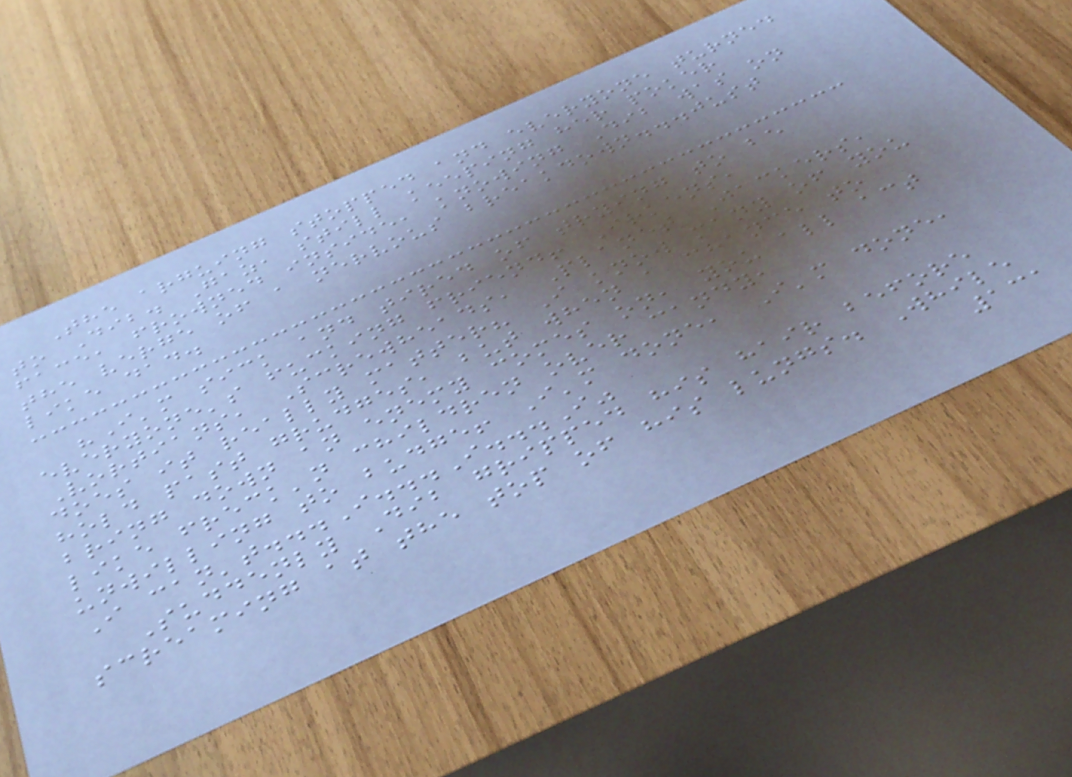The arguing stopped and everyone turned
to Dib. Gaz, still keeping her poker
face, frowned inside, knowing Dib was on
the verge of a nervous breakdown...just
like dad.
"I'm sick and tired of trying to be
everyone's fucking friend! Irkens,
Vortians, Screwheads, Planet Jackers,
does it really matter? I know many of you
hold past grudges, but when a chance to
bring down an enemy comes on, you all act
like freck'n children over candy,
unwilling to budge! I'm done, I'm done,
I can't...I...I...I"
Suddenly Dib gripped his hair before
screaming at the top of his lungs. While
131
